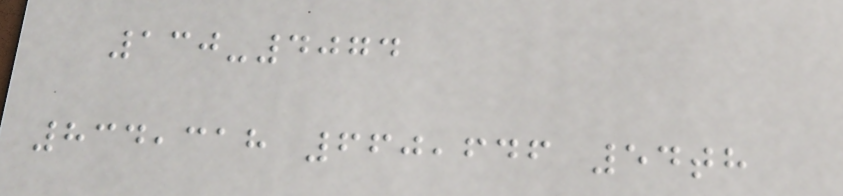130-4074
834,318 660,646 54th
